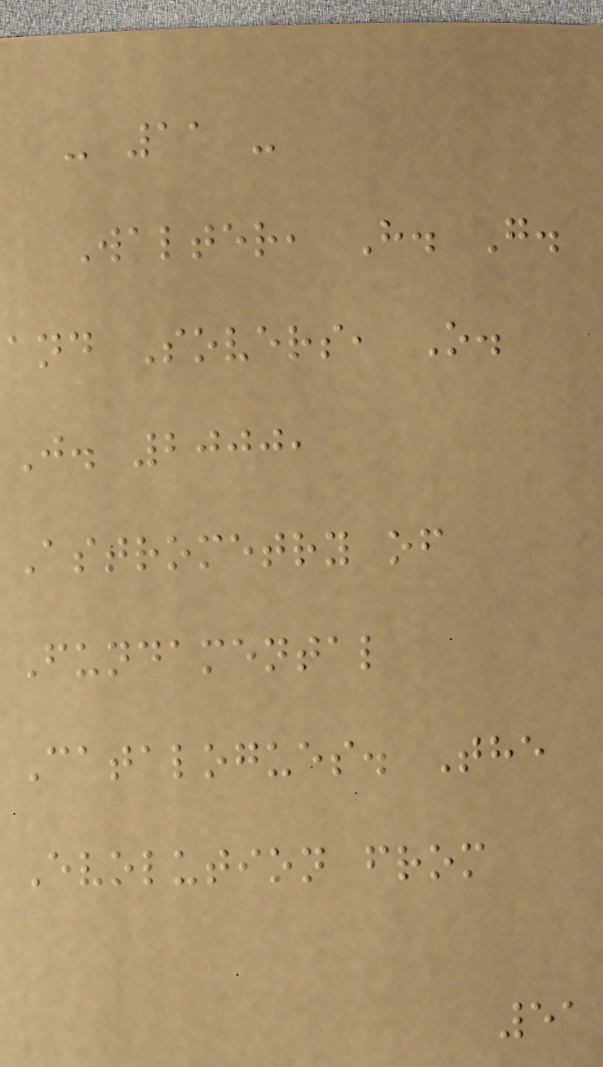- 11 -
Walter, H. G.
and Sovers, O.
J. 2000,
Astrometry of
Fundamental
Catalogues. The
Evolution from
51
